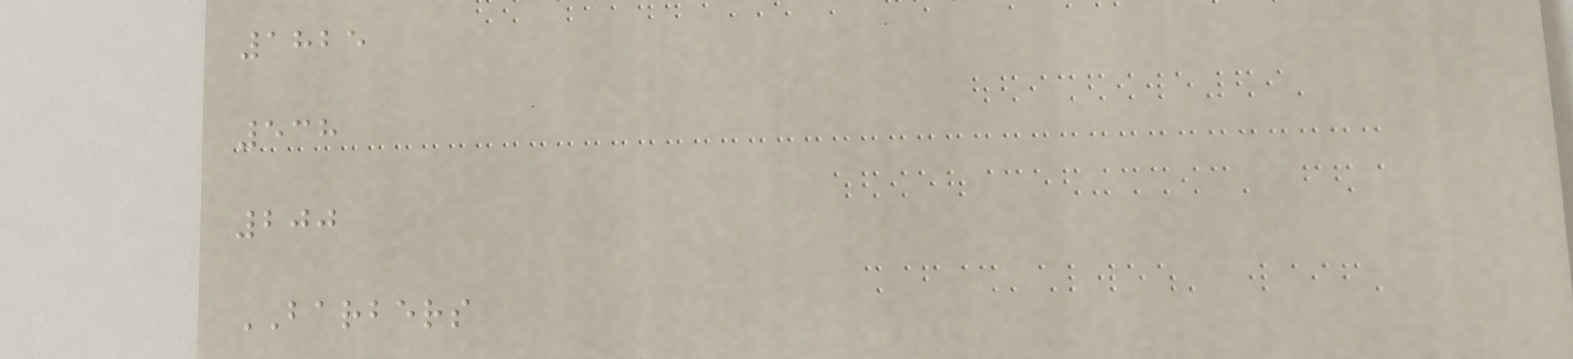1825
538
200
BARBERS
